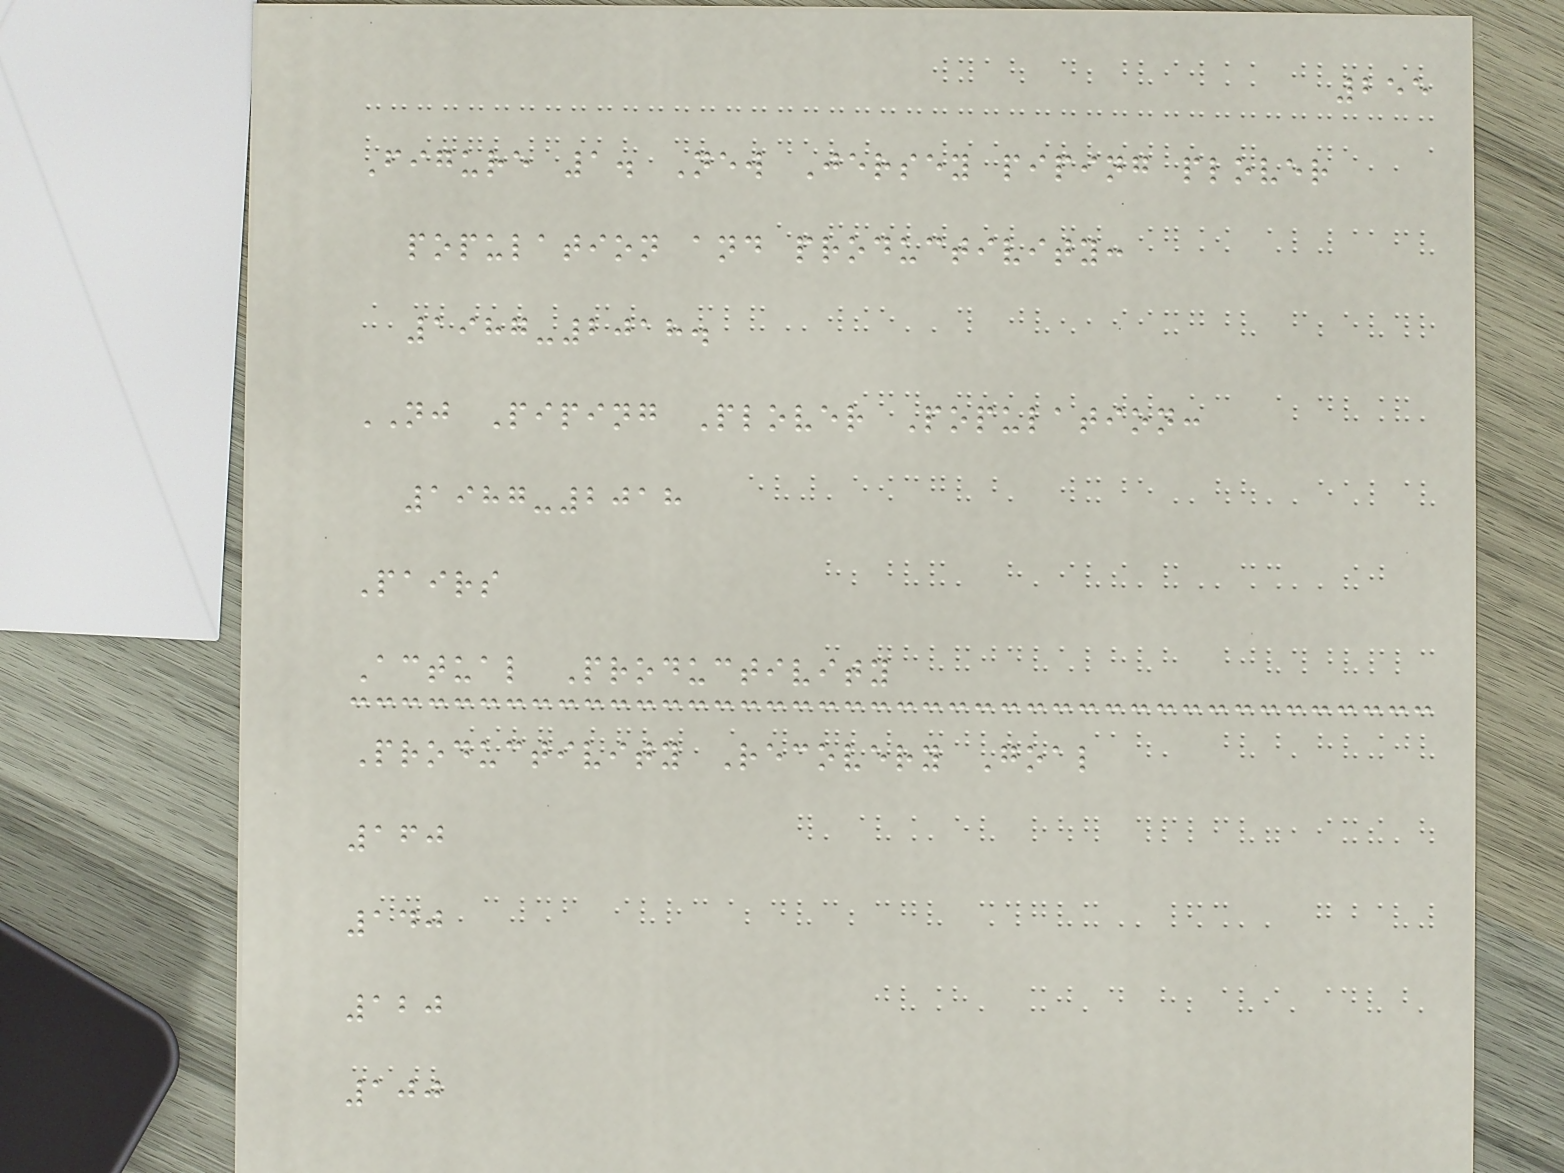255
Figure 1. New Jersey piping plover
population and productivity:
1987-2018.
NJ Piping Plover Population:
1987-2018
Pairs
Actual Productivity
Productivity Recovery Goal
160
140
120
100
